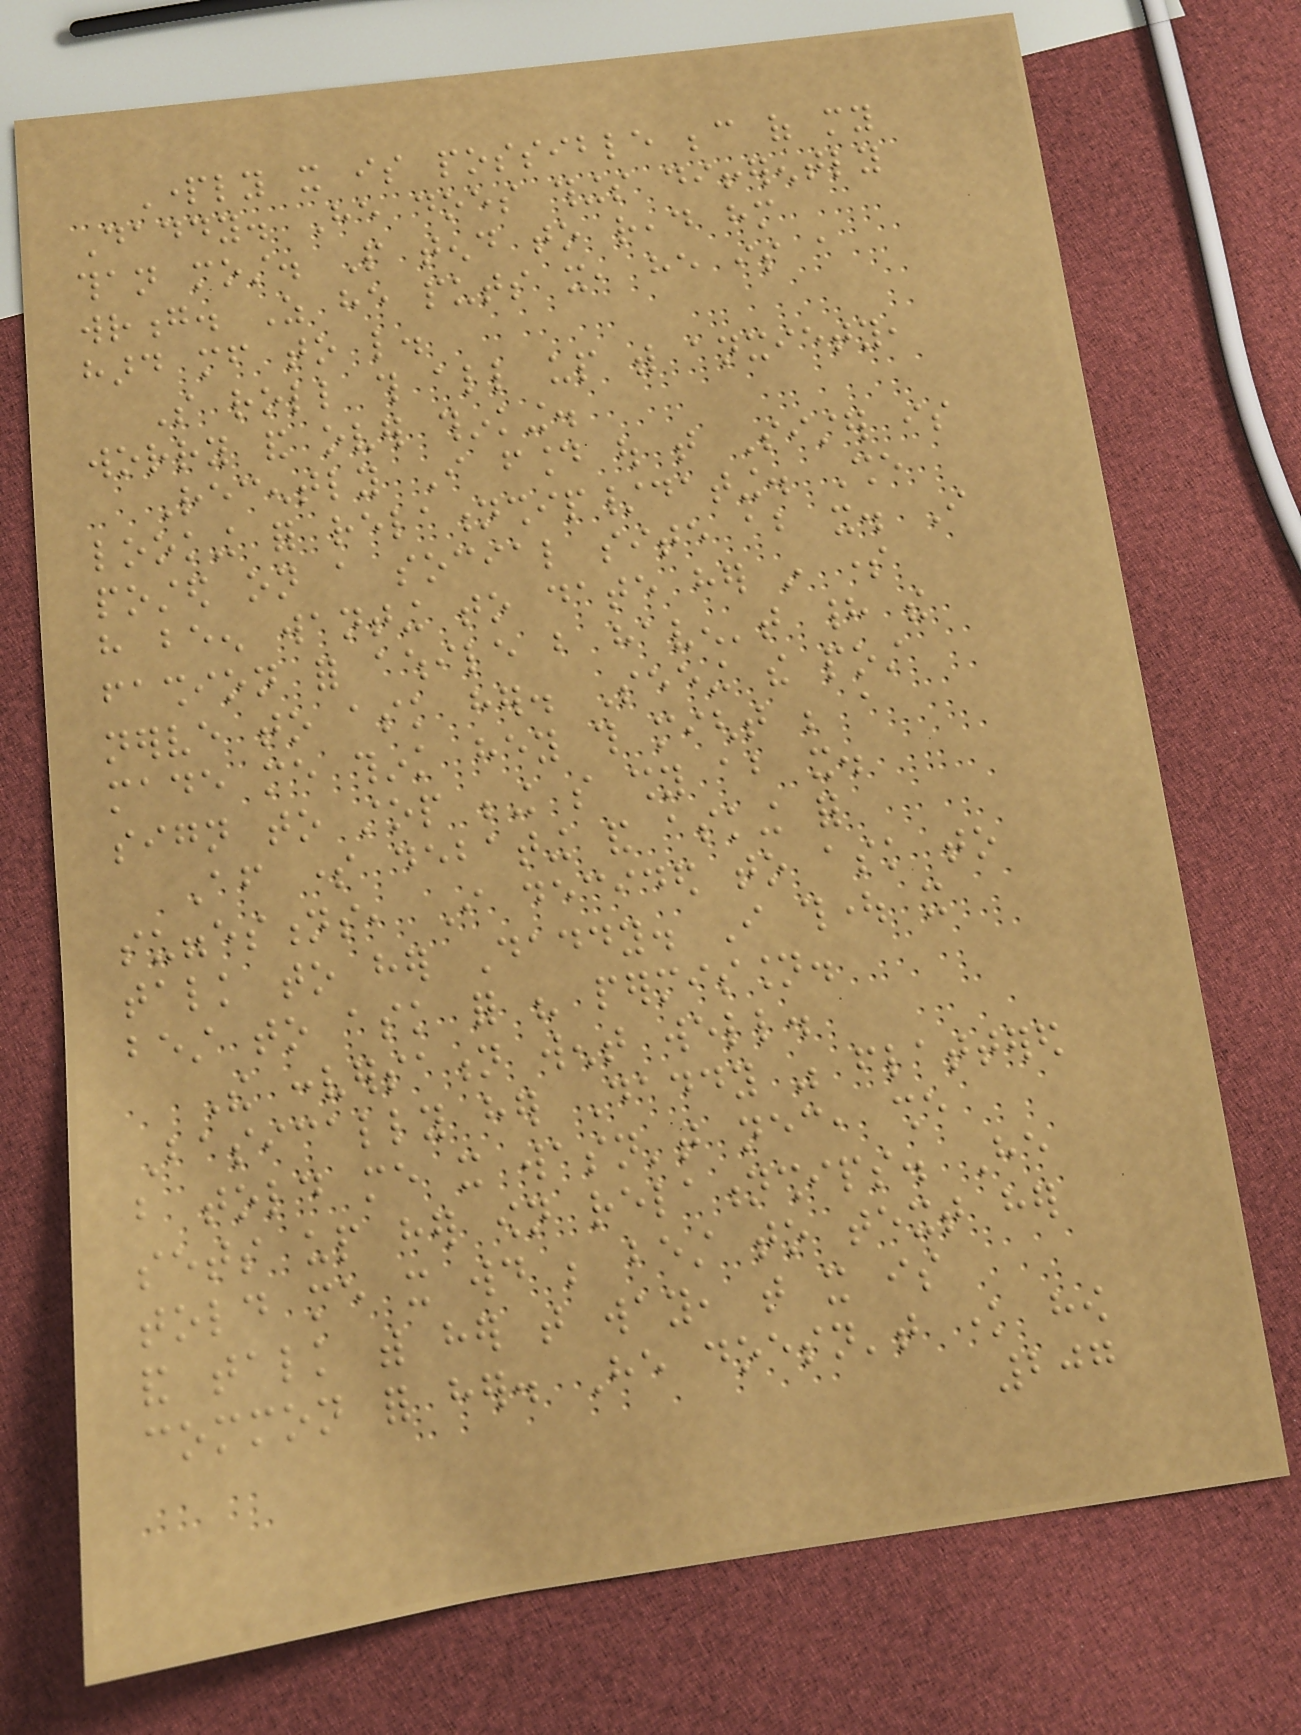Partly it is possible because of my
Daddy. He does things differently
than most. People tend to read him
wrong. As he puts it, he is a
hard mf to like.
So roll this all up with anxiety,
worry and over thinking.
Recently I found out that Sister is
looking for relationship/dating. She
posted on a social site about it. I
have been wanting to date her in some
fashion for awhile but haven't had the
nerve to ask her. Seeing the post
made me think hey this might be a
sign to stop being so shy about it.
After some debating and asking for
suggestions, I decided to ask to
talk to her Daddy. I thought it
best to ask for his permission.
The conversation went well.
Basically her Daddy was flattered
but told me it wasn't necessary, she
sets up her own relationships. He
told me it would be best to text her
and talk with her that way, that it is
common for her. He doesn't know how
207
